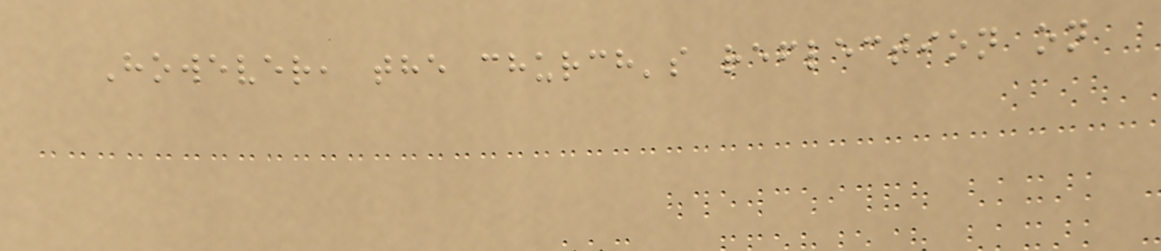However, the church's reflection on
